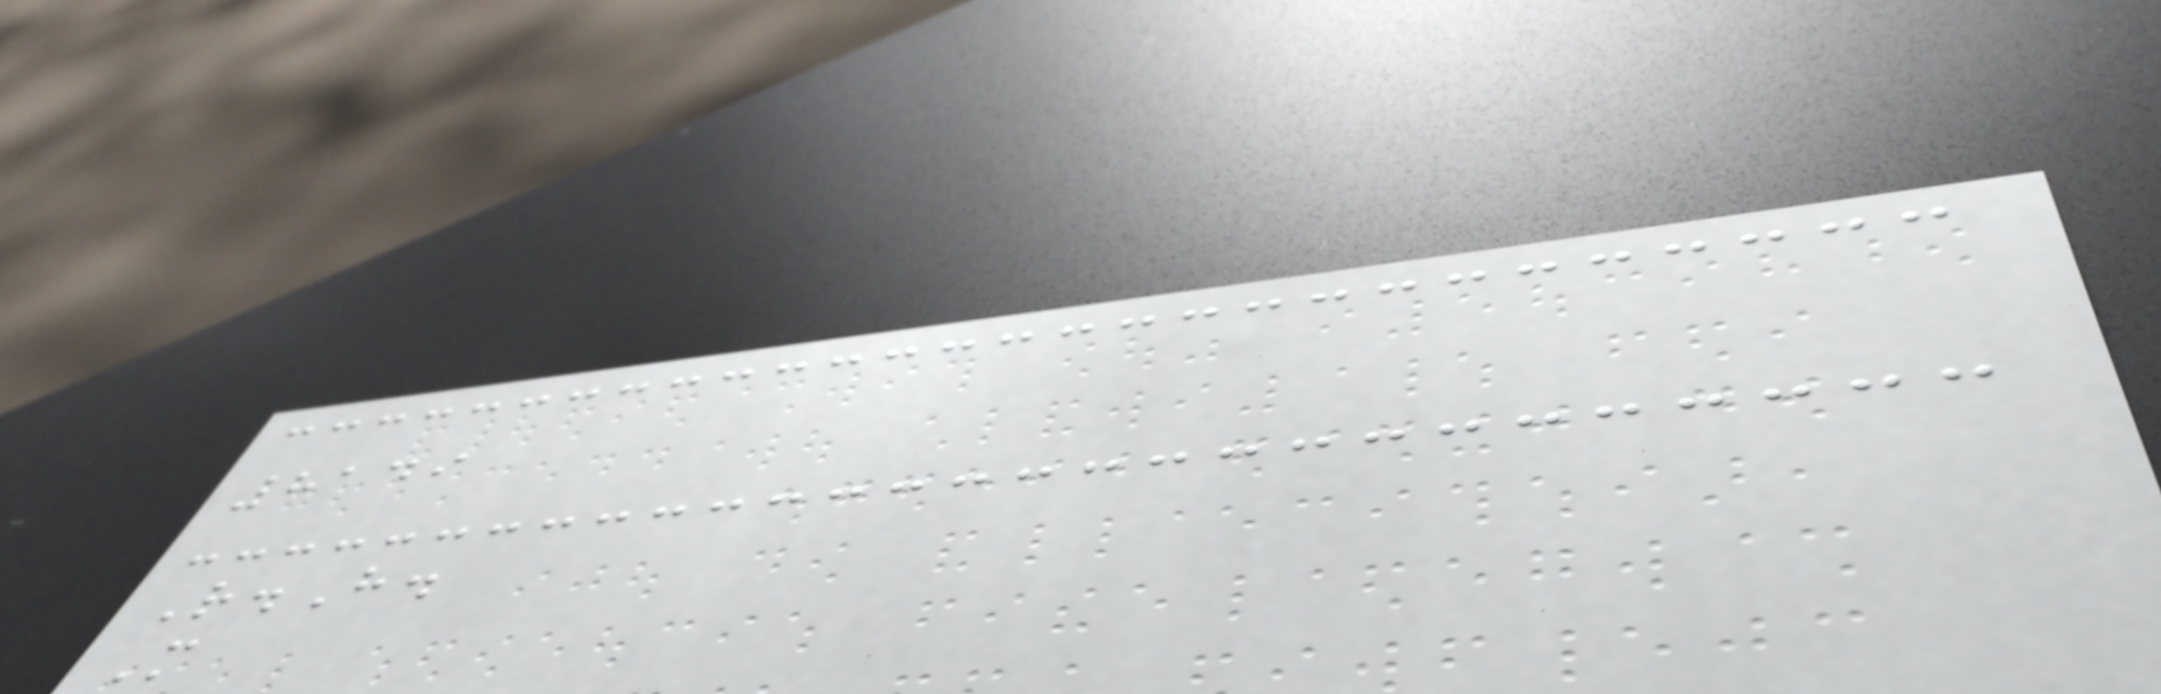8149
R.H.
M
